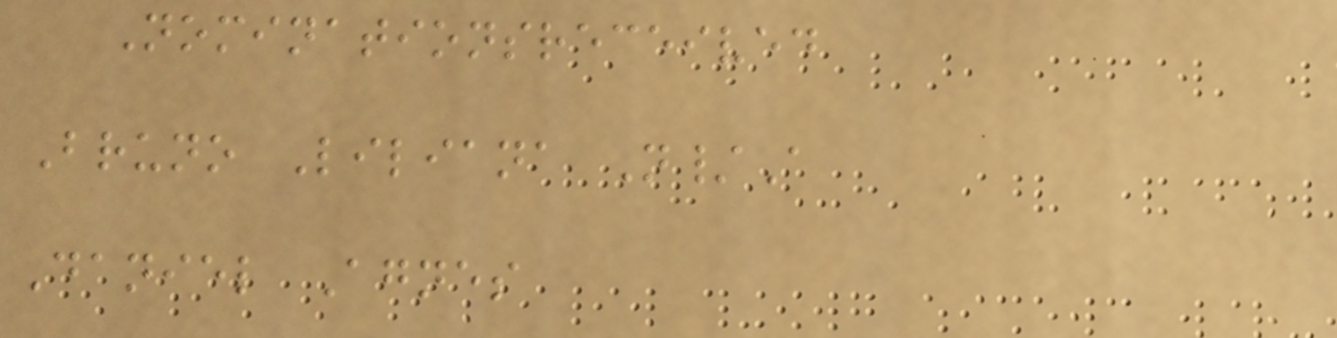Nominationsreceived
Bruno Liliana N/A
Daniel Agnes
